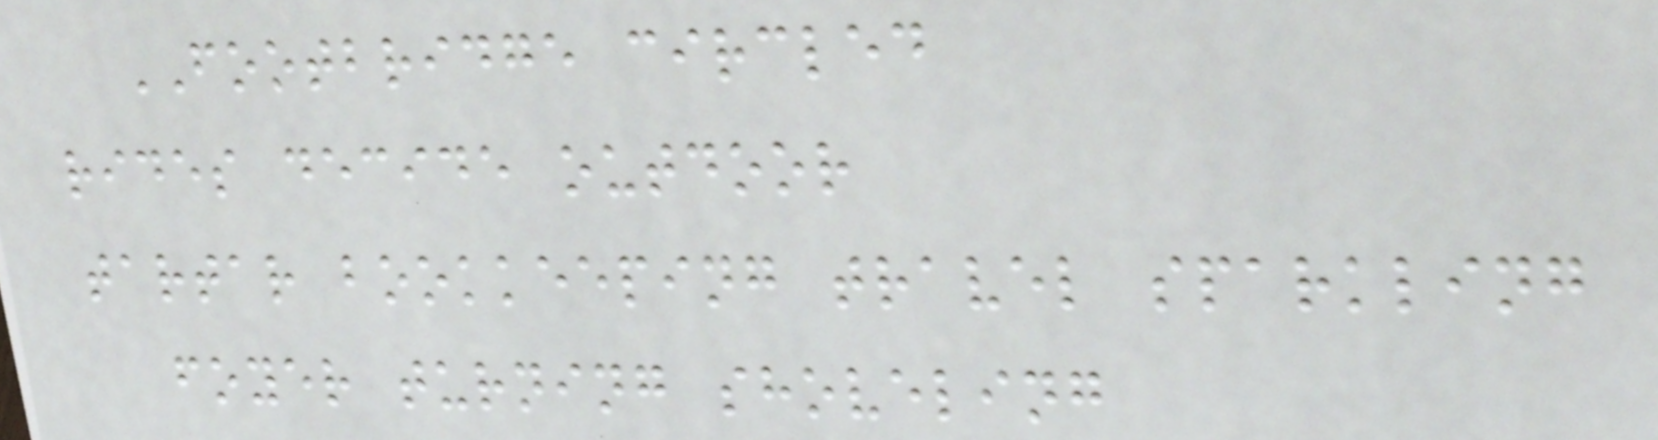FOOTBRIDGE circled
rides decide outdoor
tartar bookkeeping travel sparkling
foyer turning shoveling
